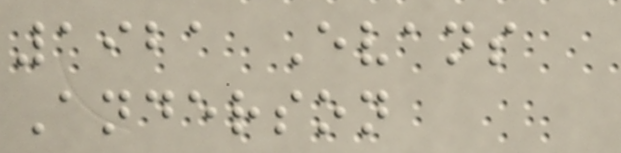1921 Evans
Anderson
